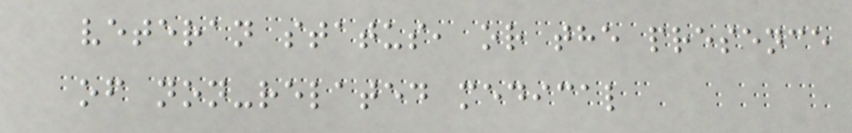veteran status, or the presence
of non-related medical
